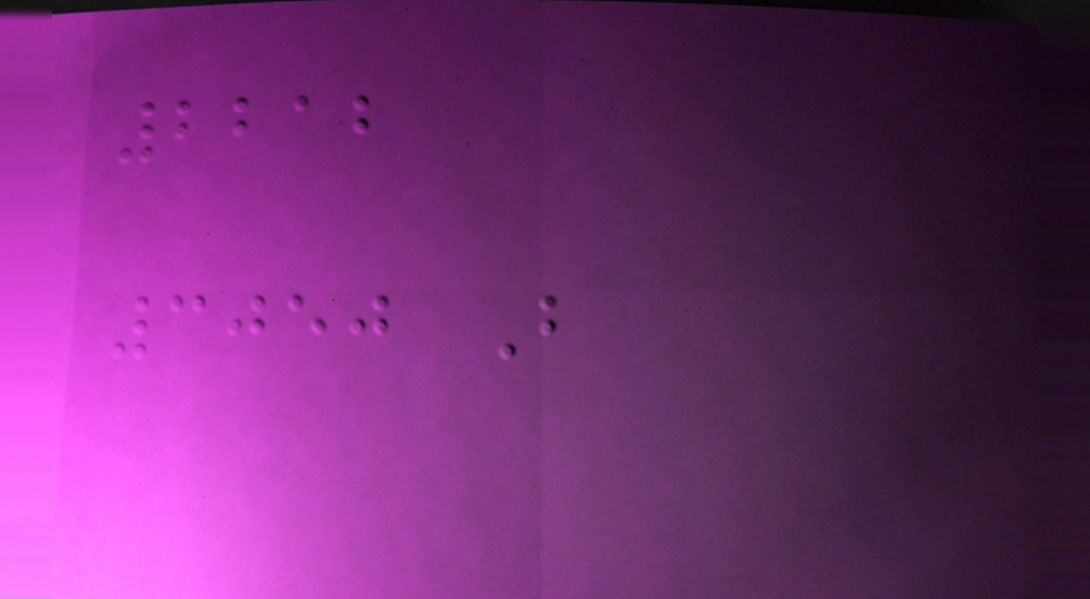2212
3050 B
